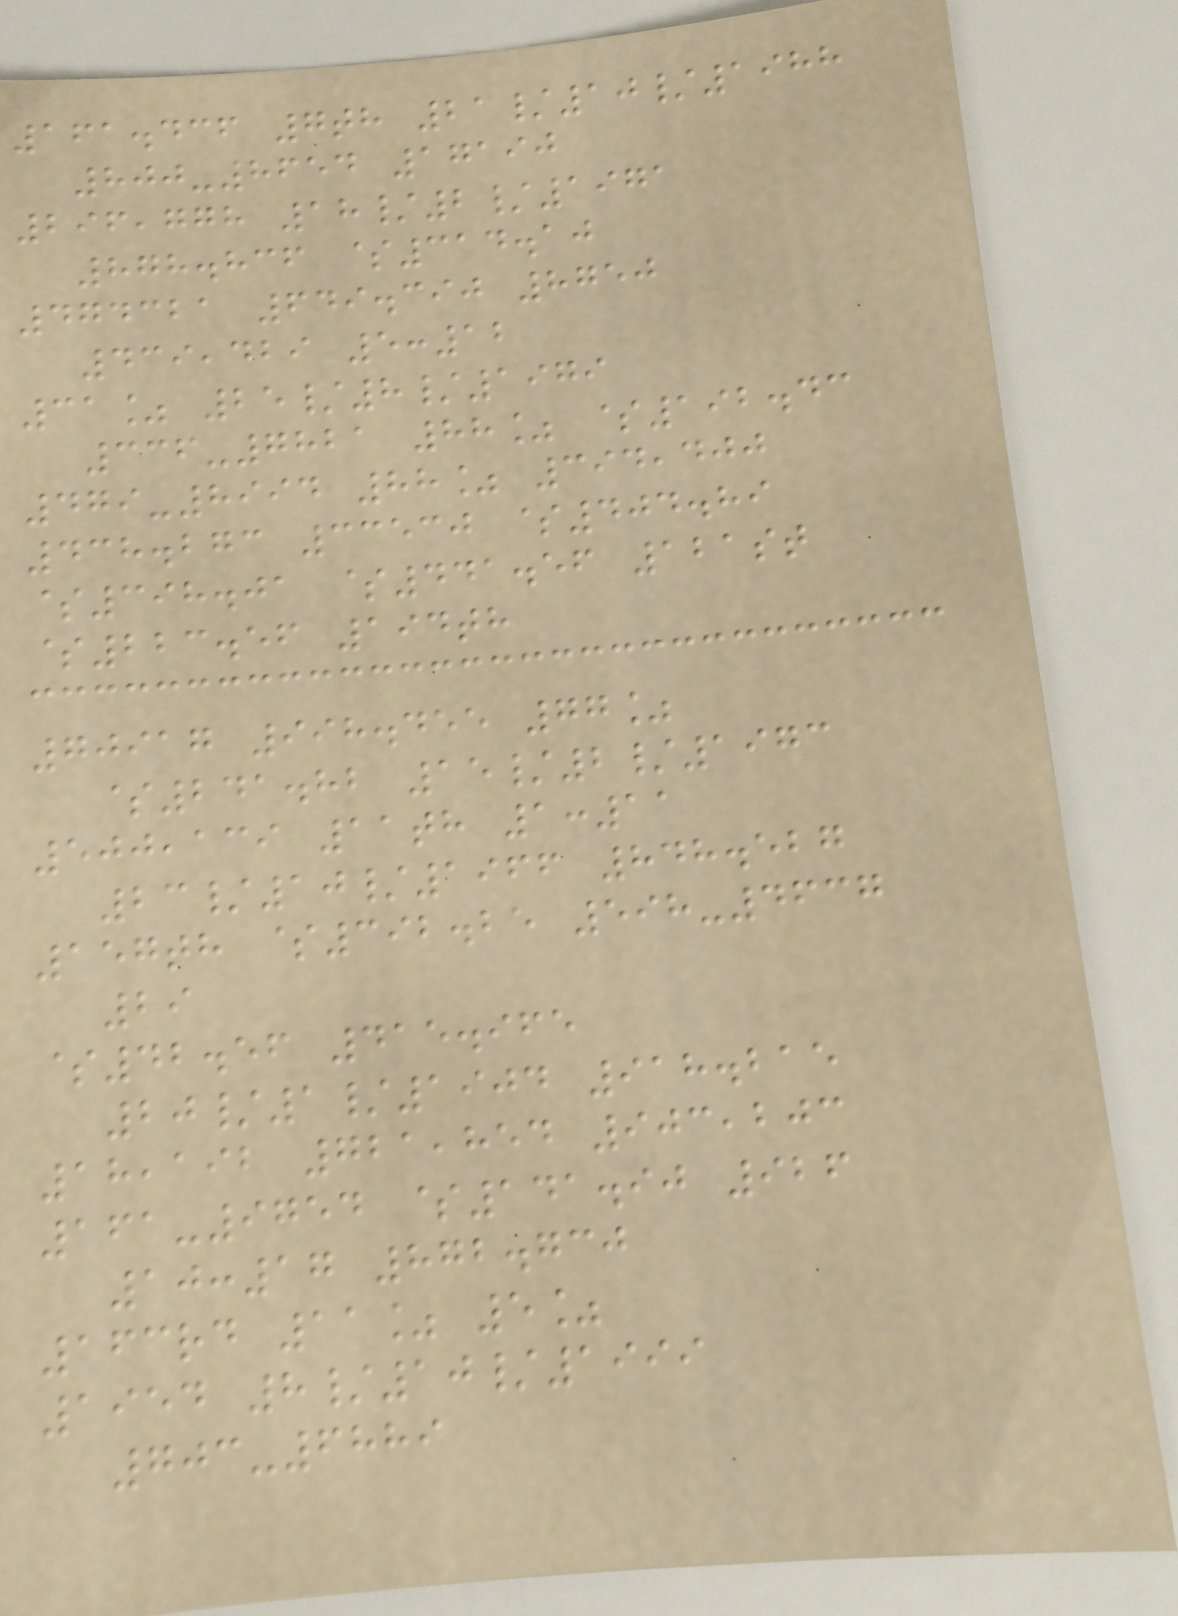161.436 7th 21/10/1988
800-8654 17190
296,778 18/2/1971
878.836 $314.10
474321 649.390 8750
439,429 5:12
31% 25/8/1979
336-7821 88% $192.43
479-8994 88% 394,400
438.273 33530 $404.89
$398.01 $441.56 121st
$223.56 194th
70917 998.455 77%
$241.82 15/2/1973
500,139 11th 1:11
23/10/1966 848.527
157th $392.25 598-4637
29
$42.56 415.965
20/1/1904 918.215
18,192 721,854 903,203
161-9754 $141.90 926
10:17 872.730
163rd 11% 5%
1954 8/10/1999
703-6889
